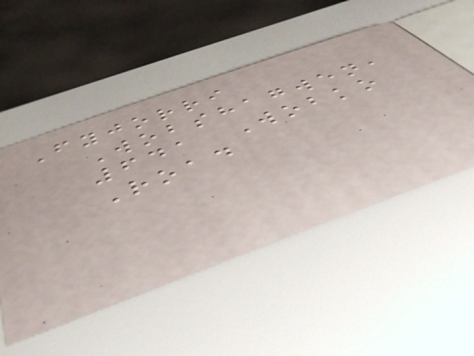Fyjorri
Wobshagwen,
641 Wobko
Road
